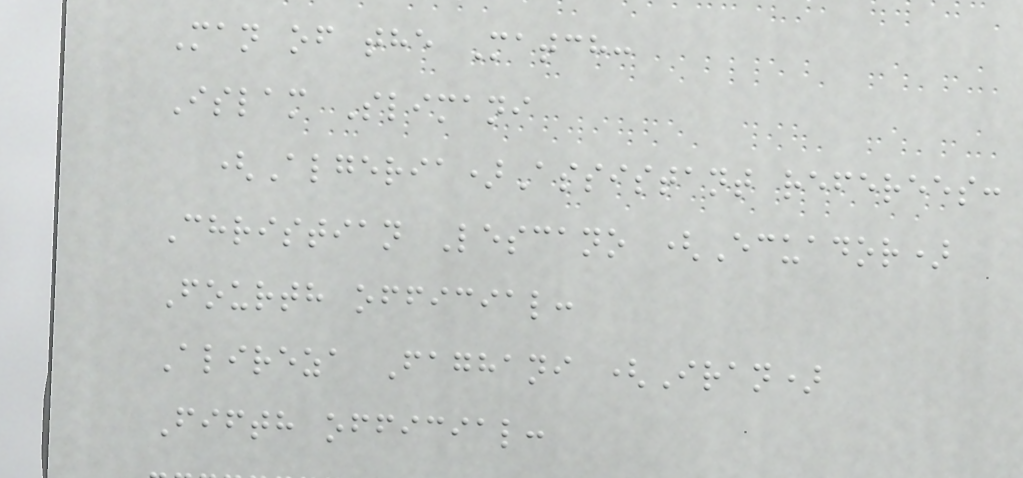Man of the Match:
Islam Slimani
(Algeria)Assistant referees:
Christian Lescano (Ecuador)
Fourth official:
Alireza Faghani (Iran)
Fifth official:
